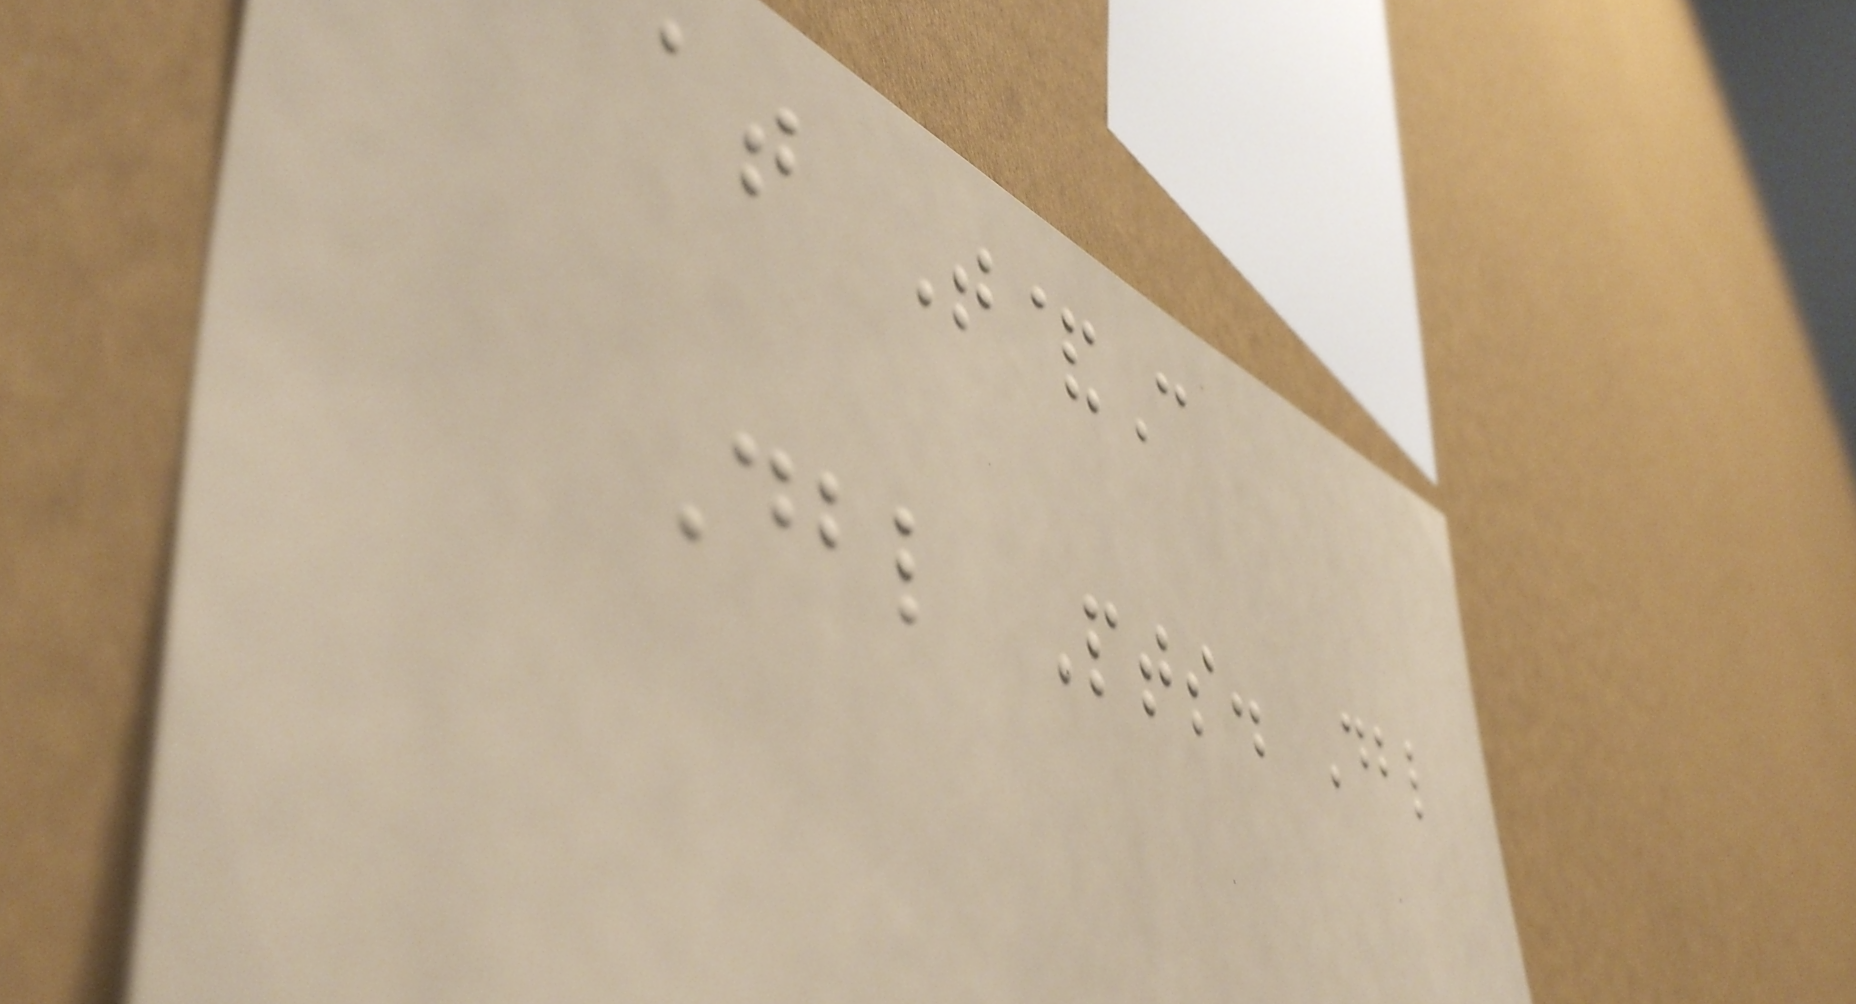at T&C
Dbl Pts. Dbl
